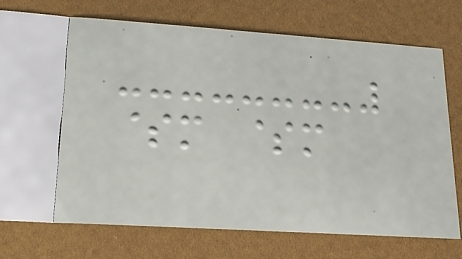$m $m
